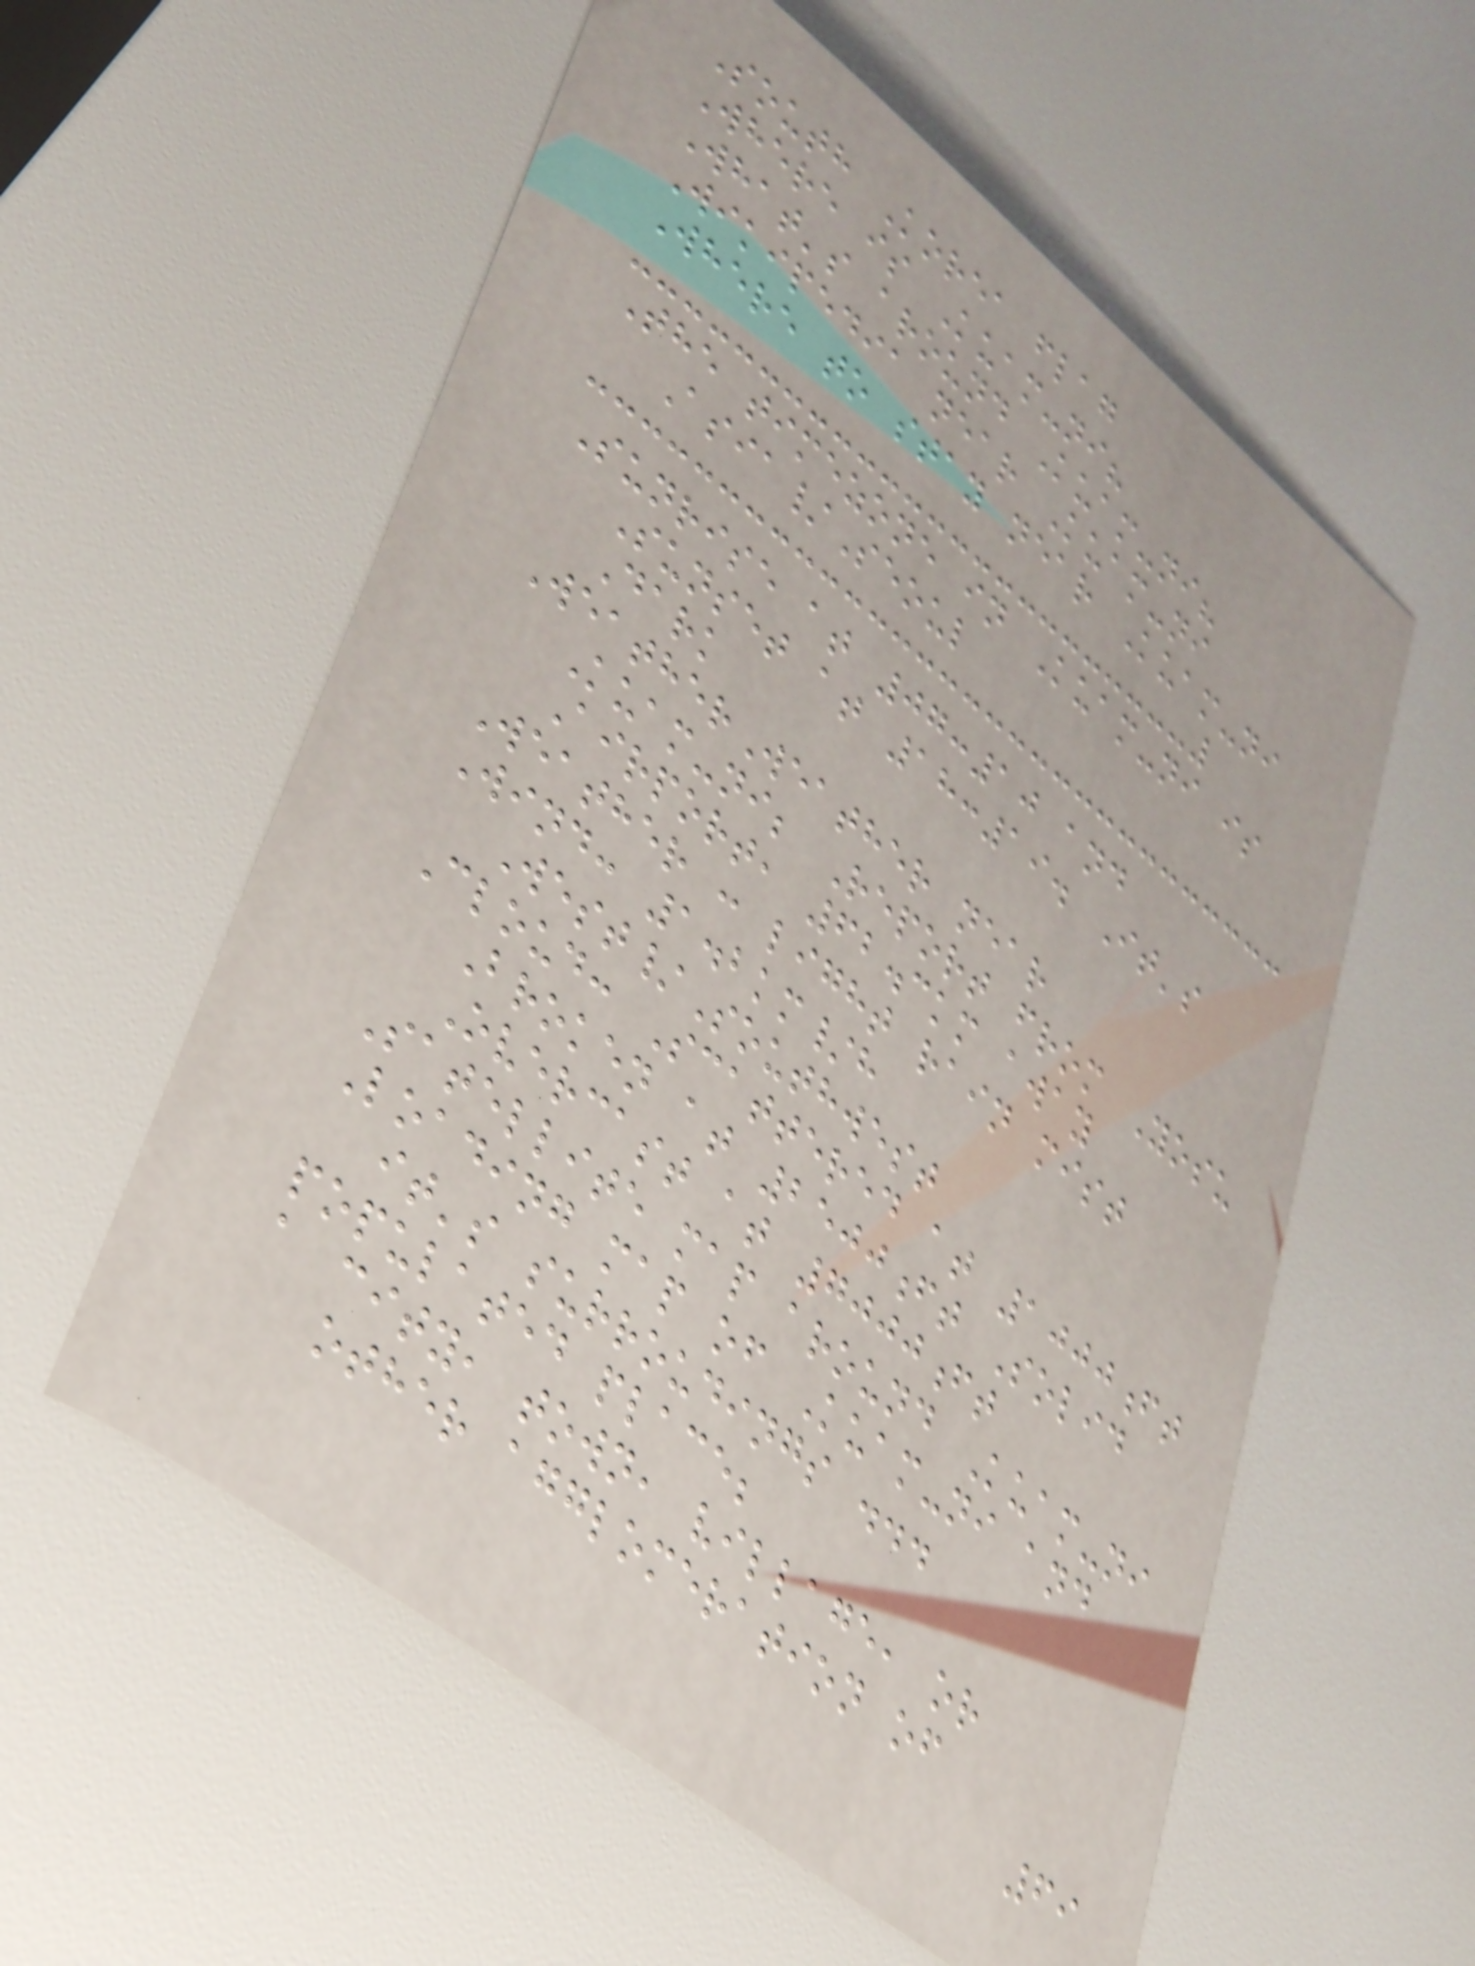South Korea flag
Where is Kuam-ni?
What's around Kuam-ni?
Wikipedia near Kuam-ni
Where to stay near Kuam-ni
The timezone in Kuam-ni is
Asia/Seoul
Sunrise at 07:10 and
Sunset at 18:19. It's
Dark
WeatherWeather near
Kuam-ni; Report from Yosu
Airport, 62.3km away
Weather : light rain mist
Wind: 1.2km/h
West/Southwest
Cloud: Scattered at 1000ft
Broken at 2500ft Solid
Overcast at 7000ft
Satellite map around Kuam-ni
Loading map of Kuam-ni and
it's surroudings ...
populated place;
a city, town, village, or
other agglomeration of
69
